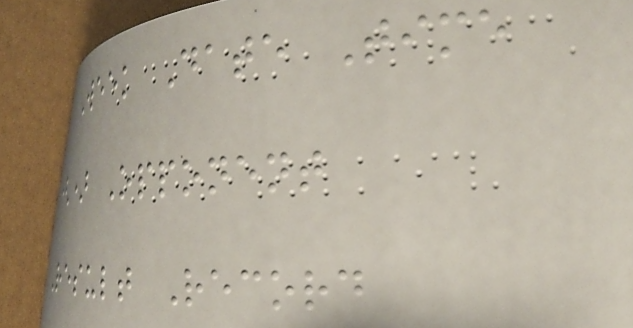Week Date Time
() Opponent
Result Record
